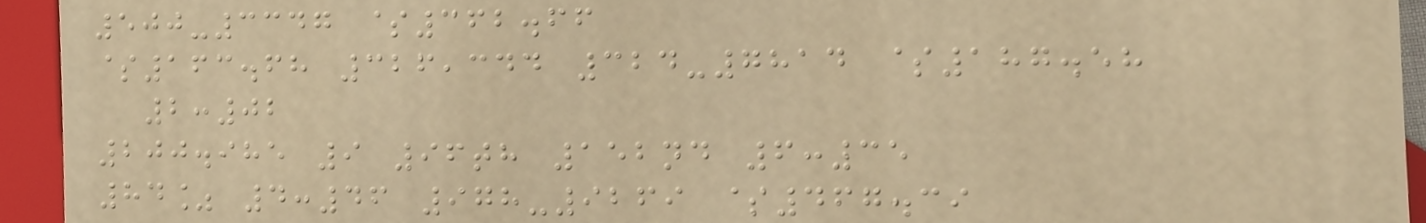500-3347 $362.66
$163.68 326,344 324-7814 $187.58
2:02
200.985 9 96th 152nd 6:35
84% 4:46 978-9269 $467.39
